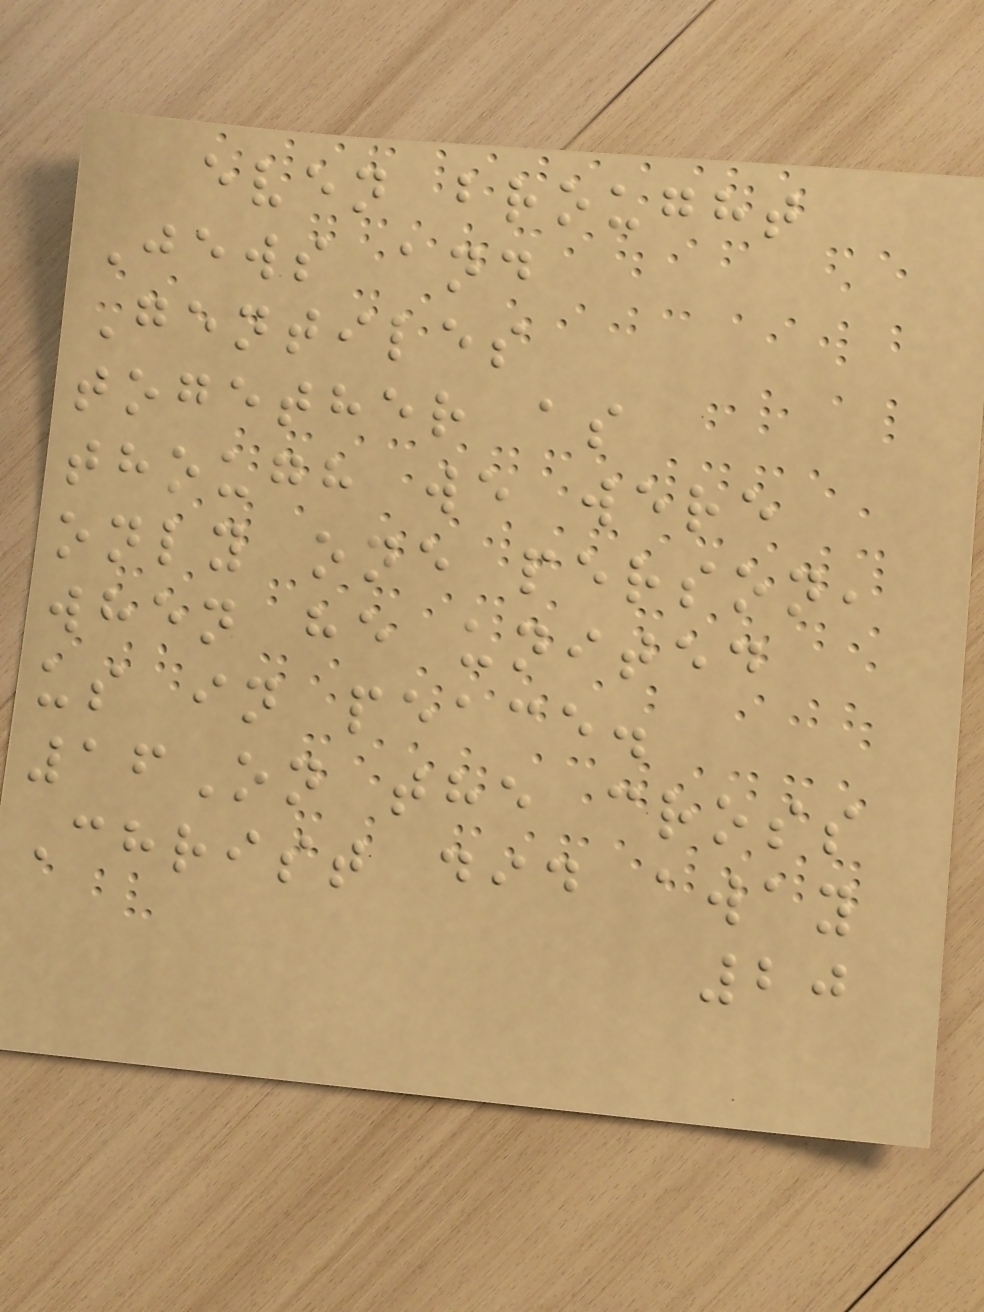even brought
Jews and
Gentiles
together as
though we were
only one person,
when he united
us in peace.
16On the cross
Christ did away
20
